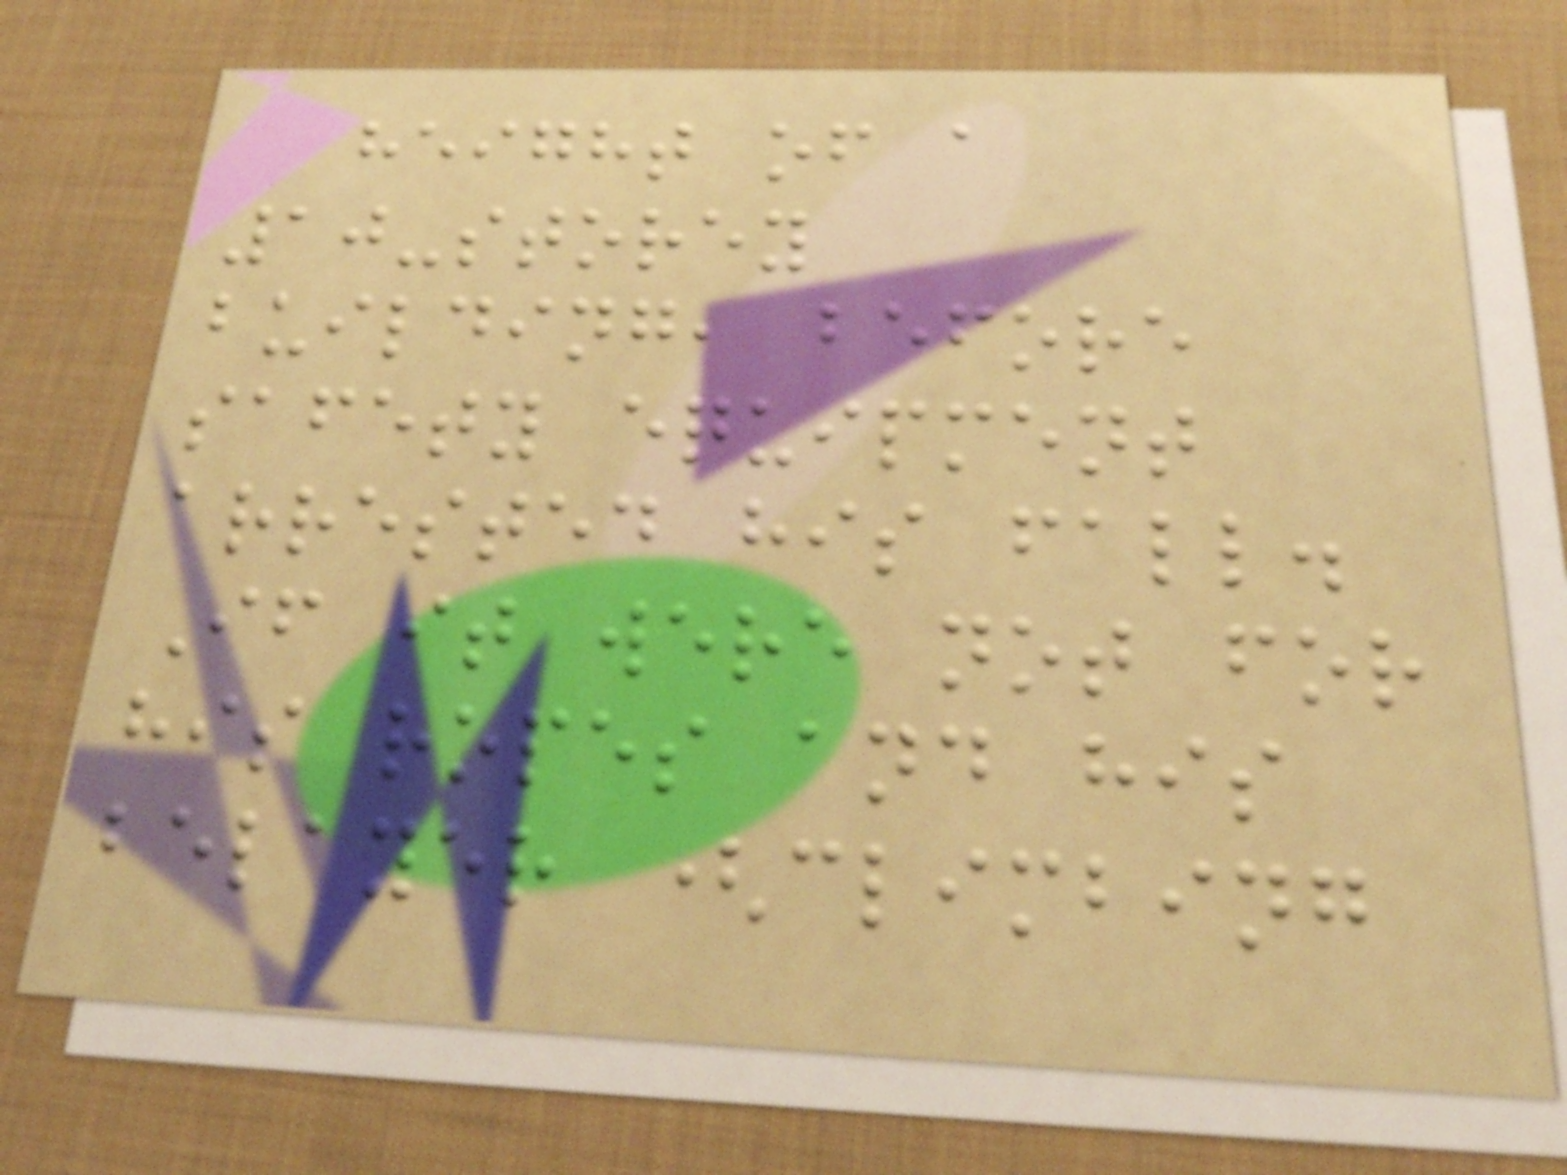height of a
10-storey
building, before
safety equipment
arrested his fall.
If it were not for
his ropes and his
belayer (climbing
